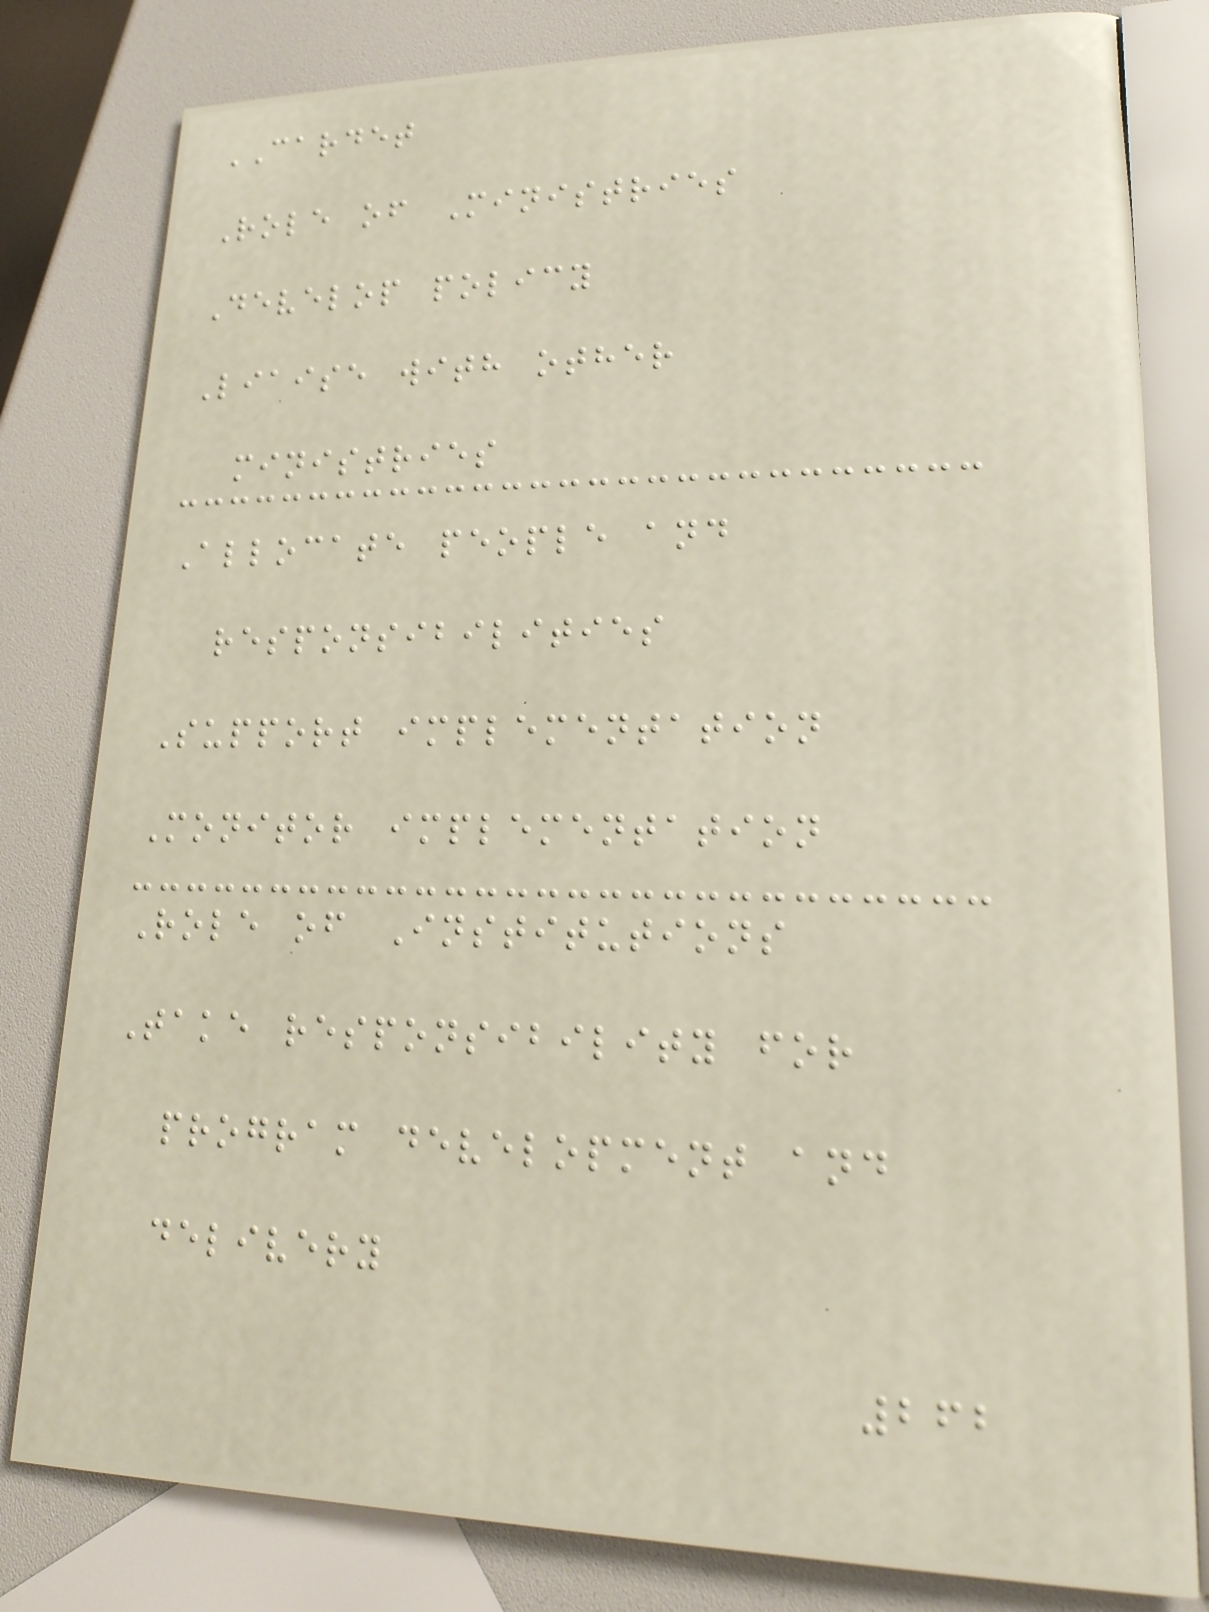CARDET
Role of Ministries
Develop policy
Liaise with other
ministries
Allocate people and
responsibilities
Support implementation
Monitor implementation
Role of Institutions
Take responsibility for
program development and
delivery
262
